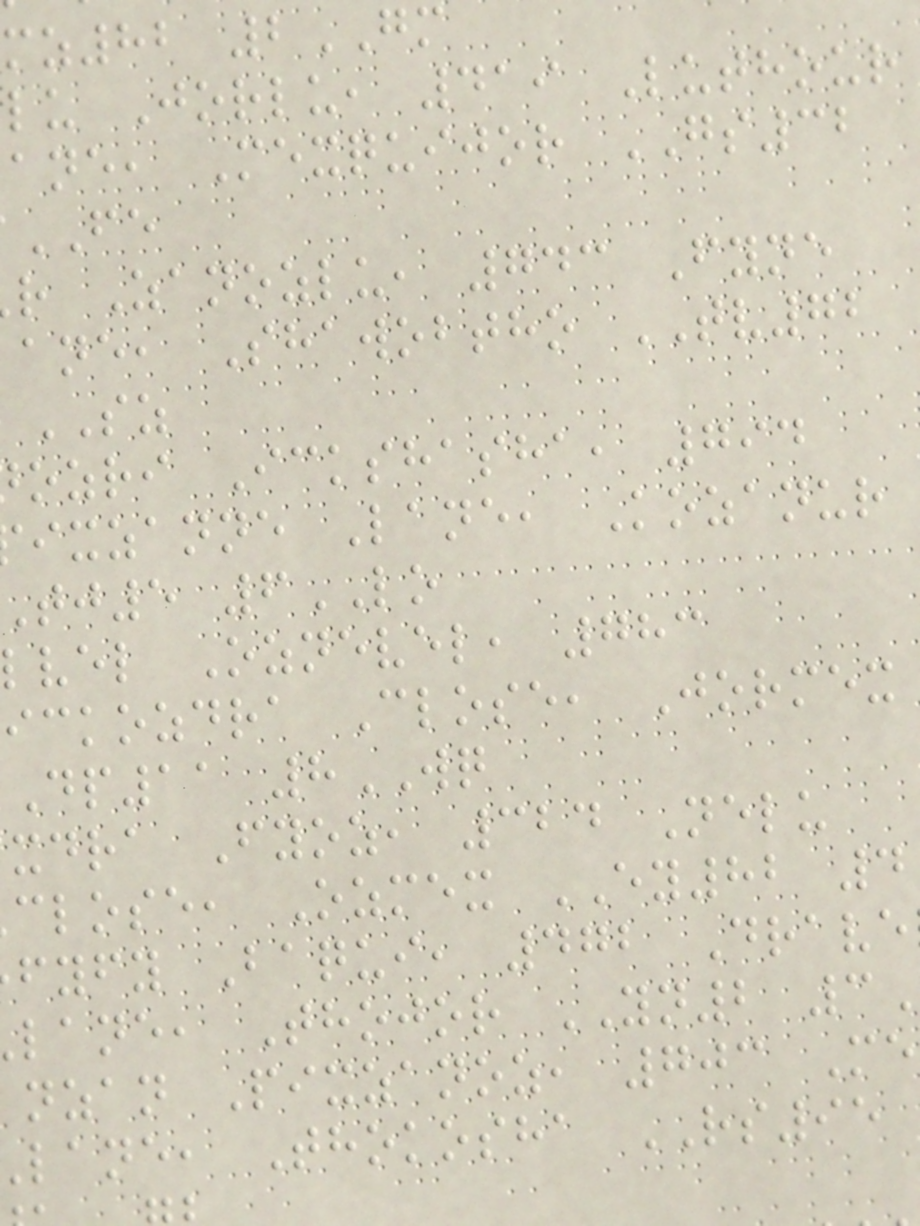mz82 2GM
lu Jorlu, 419 Luthour
ane, Mexquijor GS32
FE
r Zanozlu, 743 Fyne
ane, Shawobtho TV72
SZ
ozri Ickshasha, 794
ixzanne Lane, Kozanur
tj5 6LO
lvel Oznevel, 783
ickozdra Close, Jormex
dp11 8WQ
xdra Fyoz, 324 Nelu
close, Ozmex EY82 4
fyfy Baqui, 472 Drave
lane, Thojor YN2 3
nzan Pixzanoz, 703 Me
lane, Thokosha RS95
